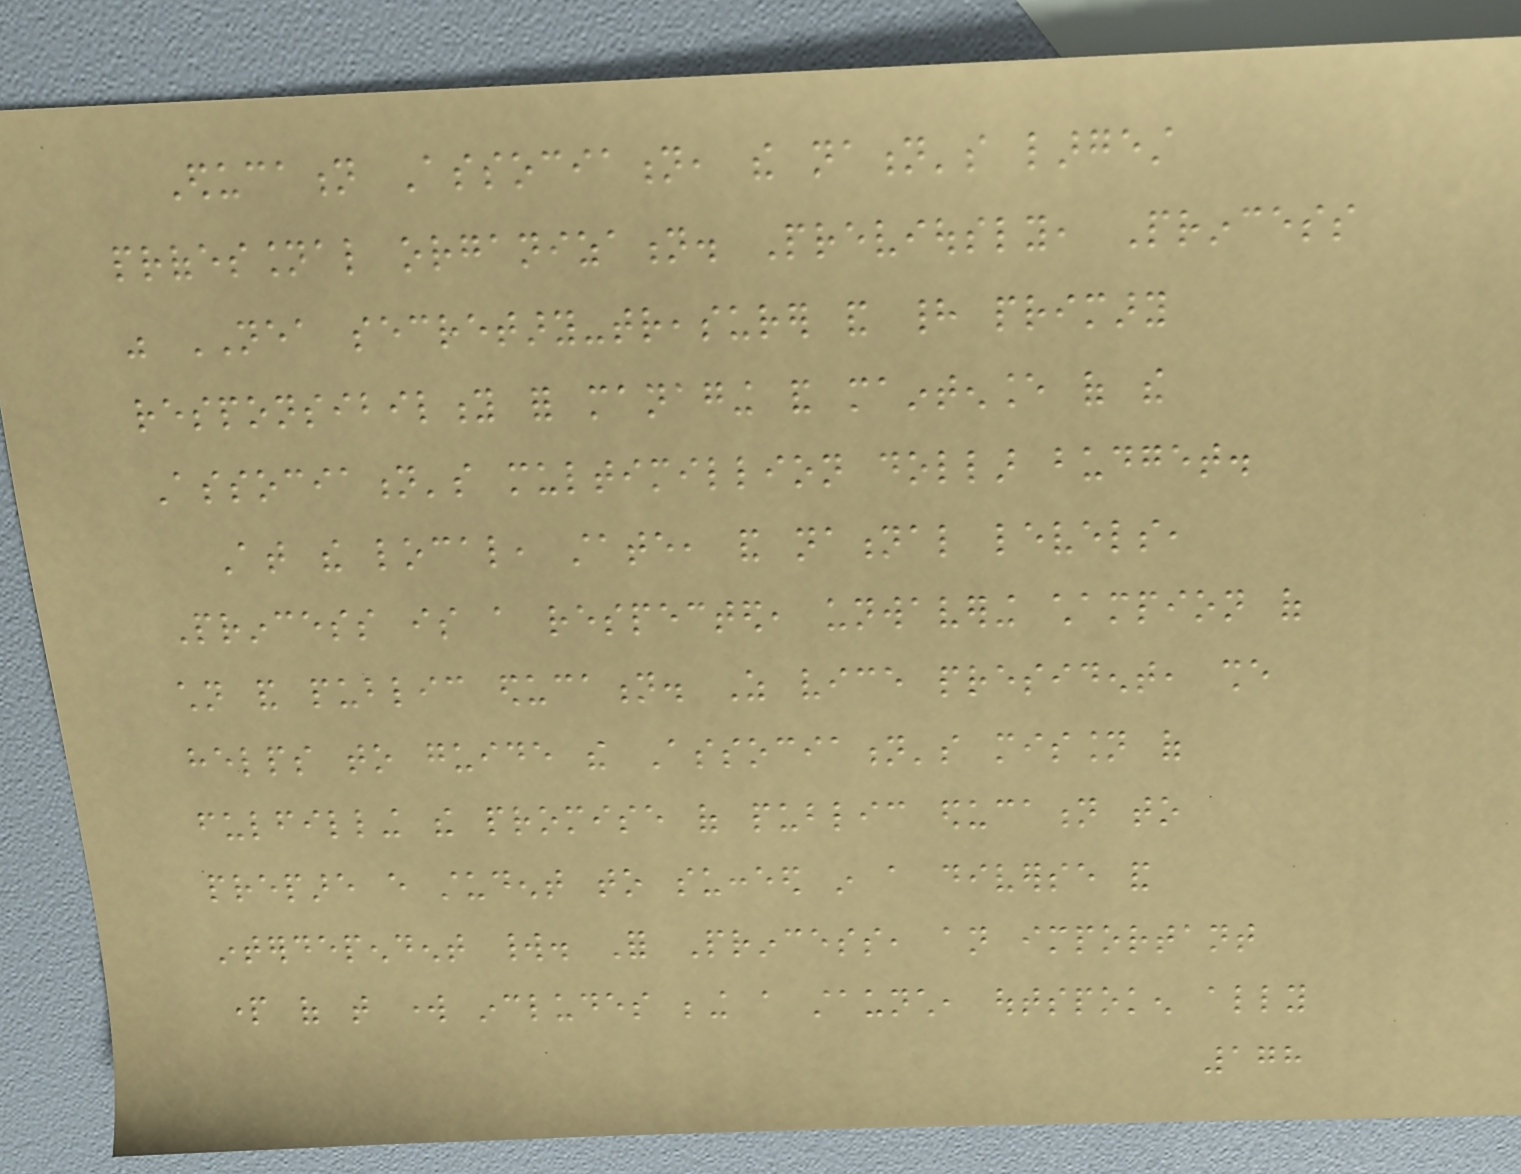Education Association, the nation's largest
professional organization. Previously, Princess
was NEA secretary-treasurer and had primary
responsibility for managing and maintenance of the
Association's multimillion dollar budget.
At the local, state, and national levels,
Princess is a respected, unwavering champion of
children and public education. As vice president, she
helps to guide the Association's mission of
fulfilling the promise of public education to
prepare every student to succeed in a diverse and
interdependent world. For Princess, an important
part of that work includes being a staunch, outspoken ally
178
